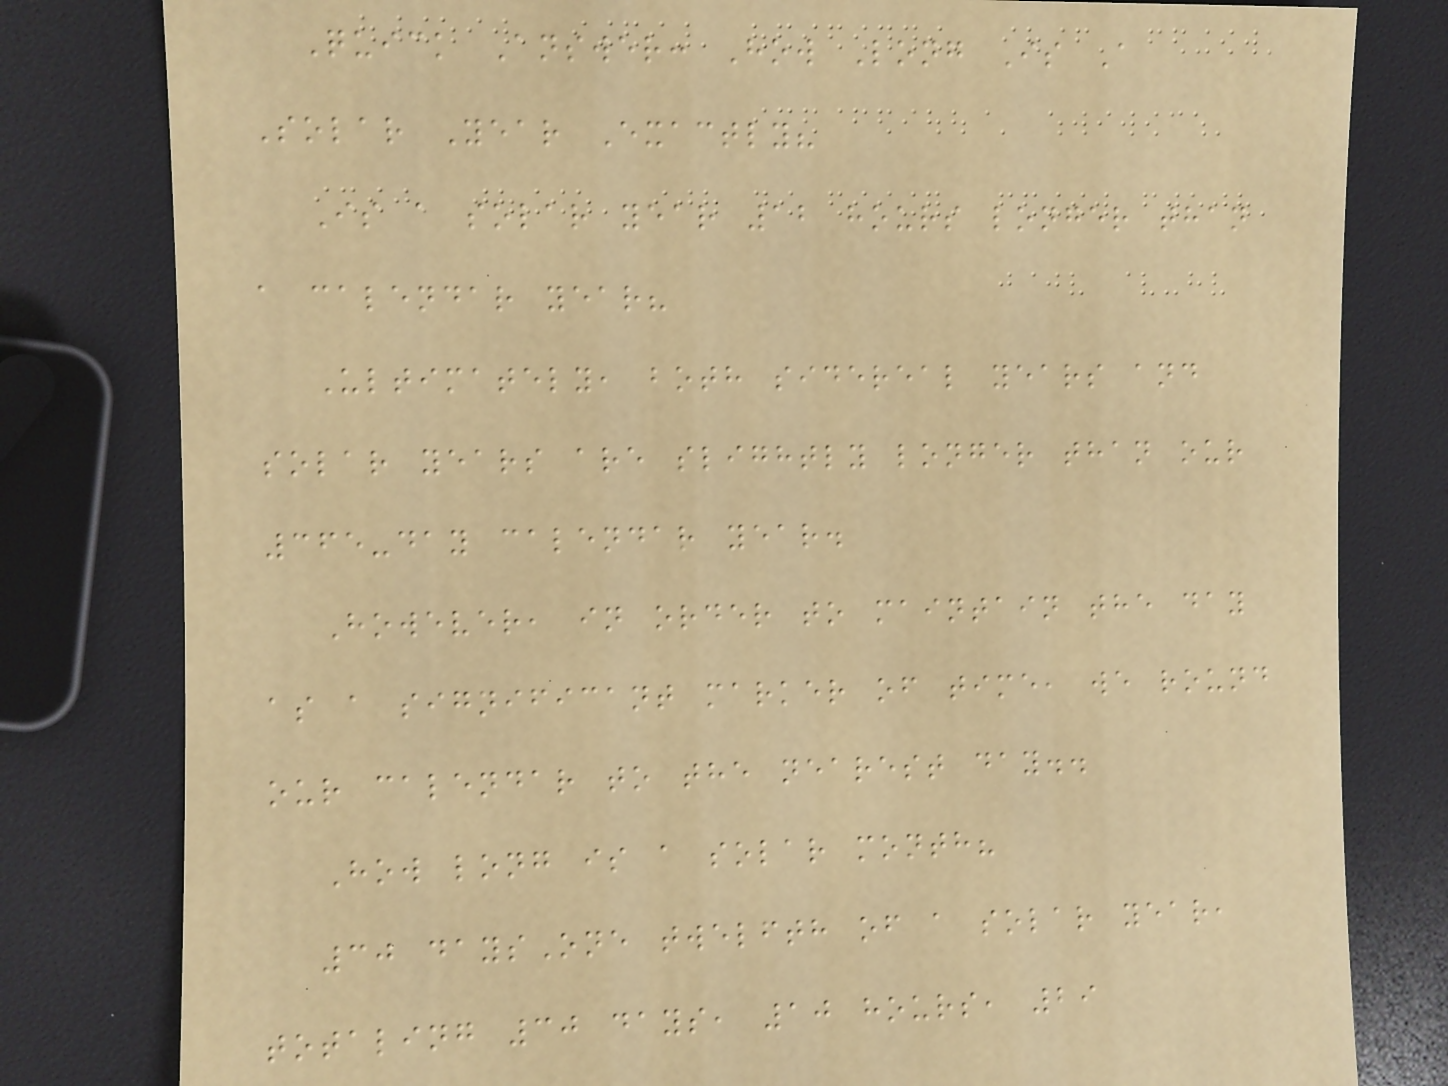Quick Answer: How Long Is A
Solar Year Exactly?
Is a solar year 12 hours longer than
a calendar year?
Ultimately, both sidereal years and
solar years are slightly longer than our
365-day calendar year.
However, in order to maintain the day
as a significant marker of time, we round
our calendar to the nearest day..
How long is a solar month?
30 daysOne twelfth of a solar year,
totaling 30 days, 10 hours, 29
